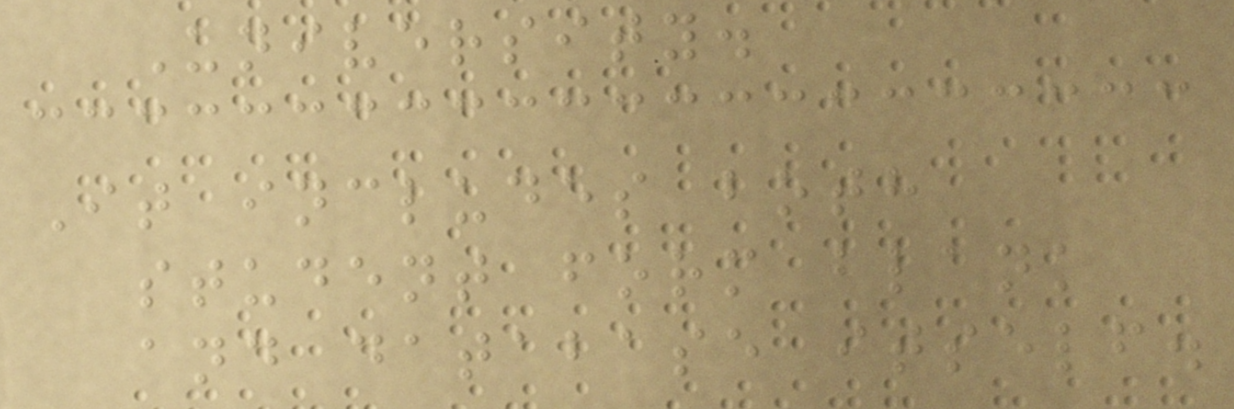University.
It includes both
student form blank
and database itself.
